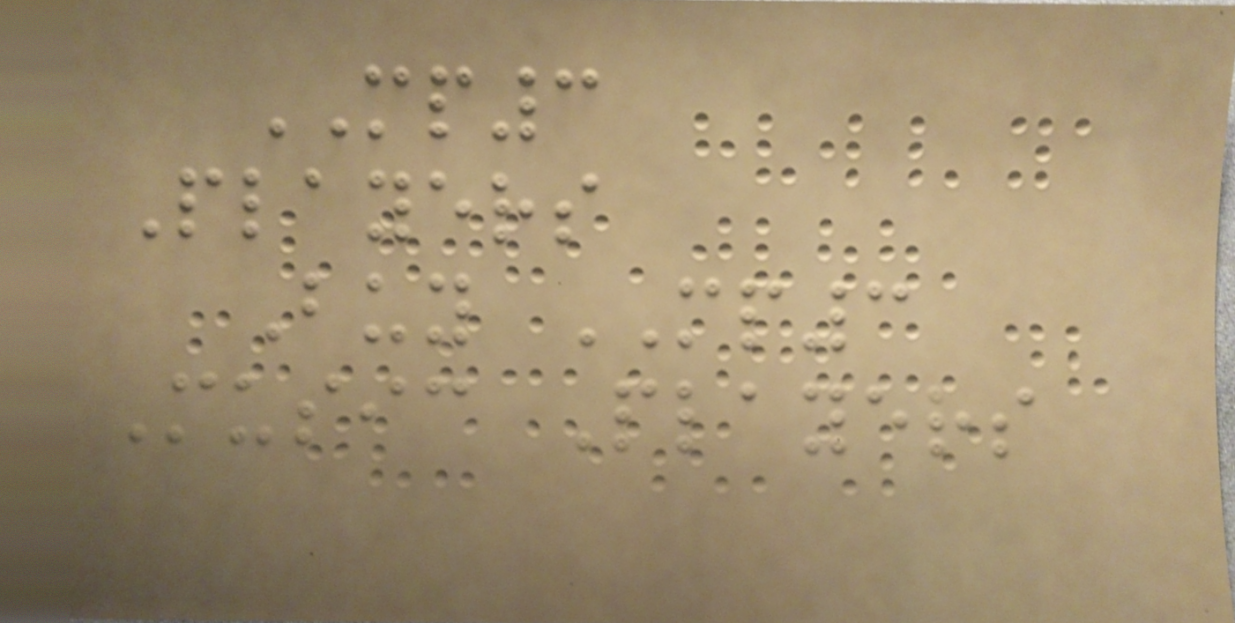MP3
Players
Buy MP3
Music Players
